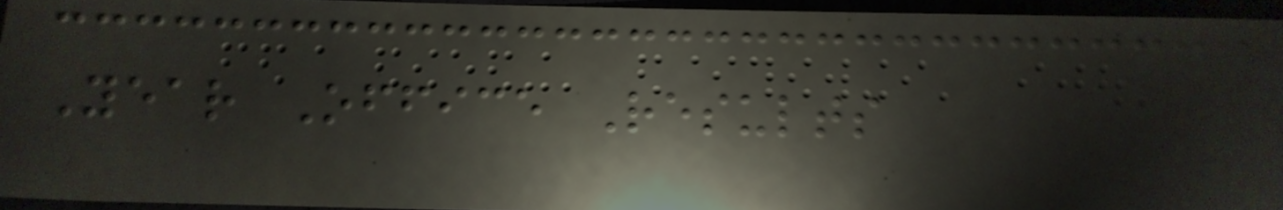Year Office Results
